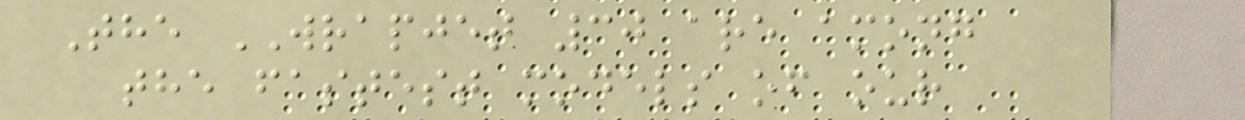The WRAPJET 30 are among
the fastest models of our
